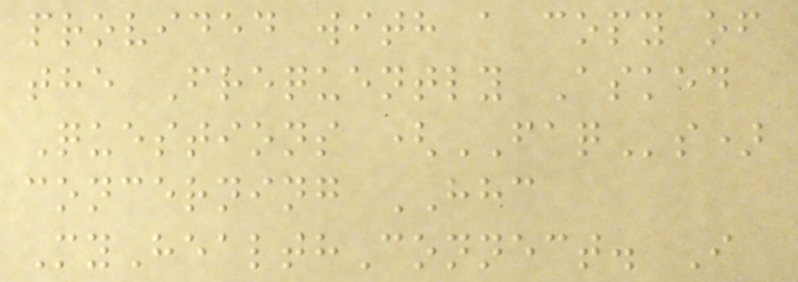provided with a copy of
the Frequently Asked
Questions (FAQs)
concerning HHC
MyHealthConnect. I
